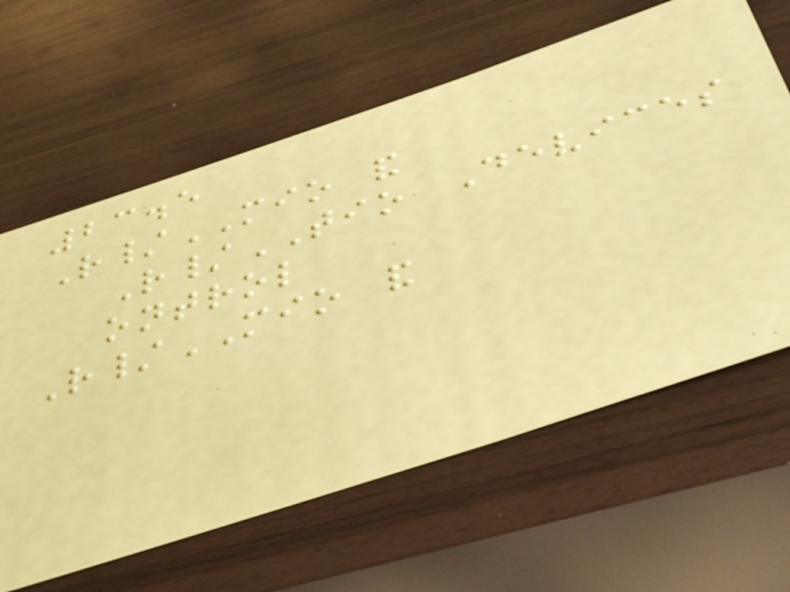23.5
R/MIO and
R/TIO Devices
ontrol
R/MIO and
